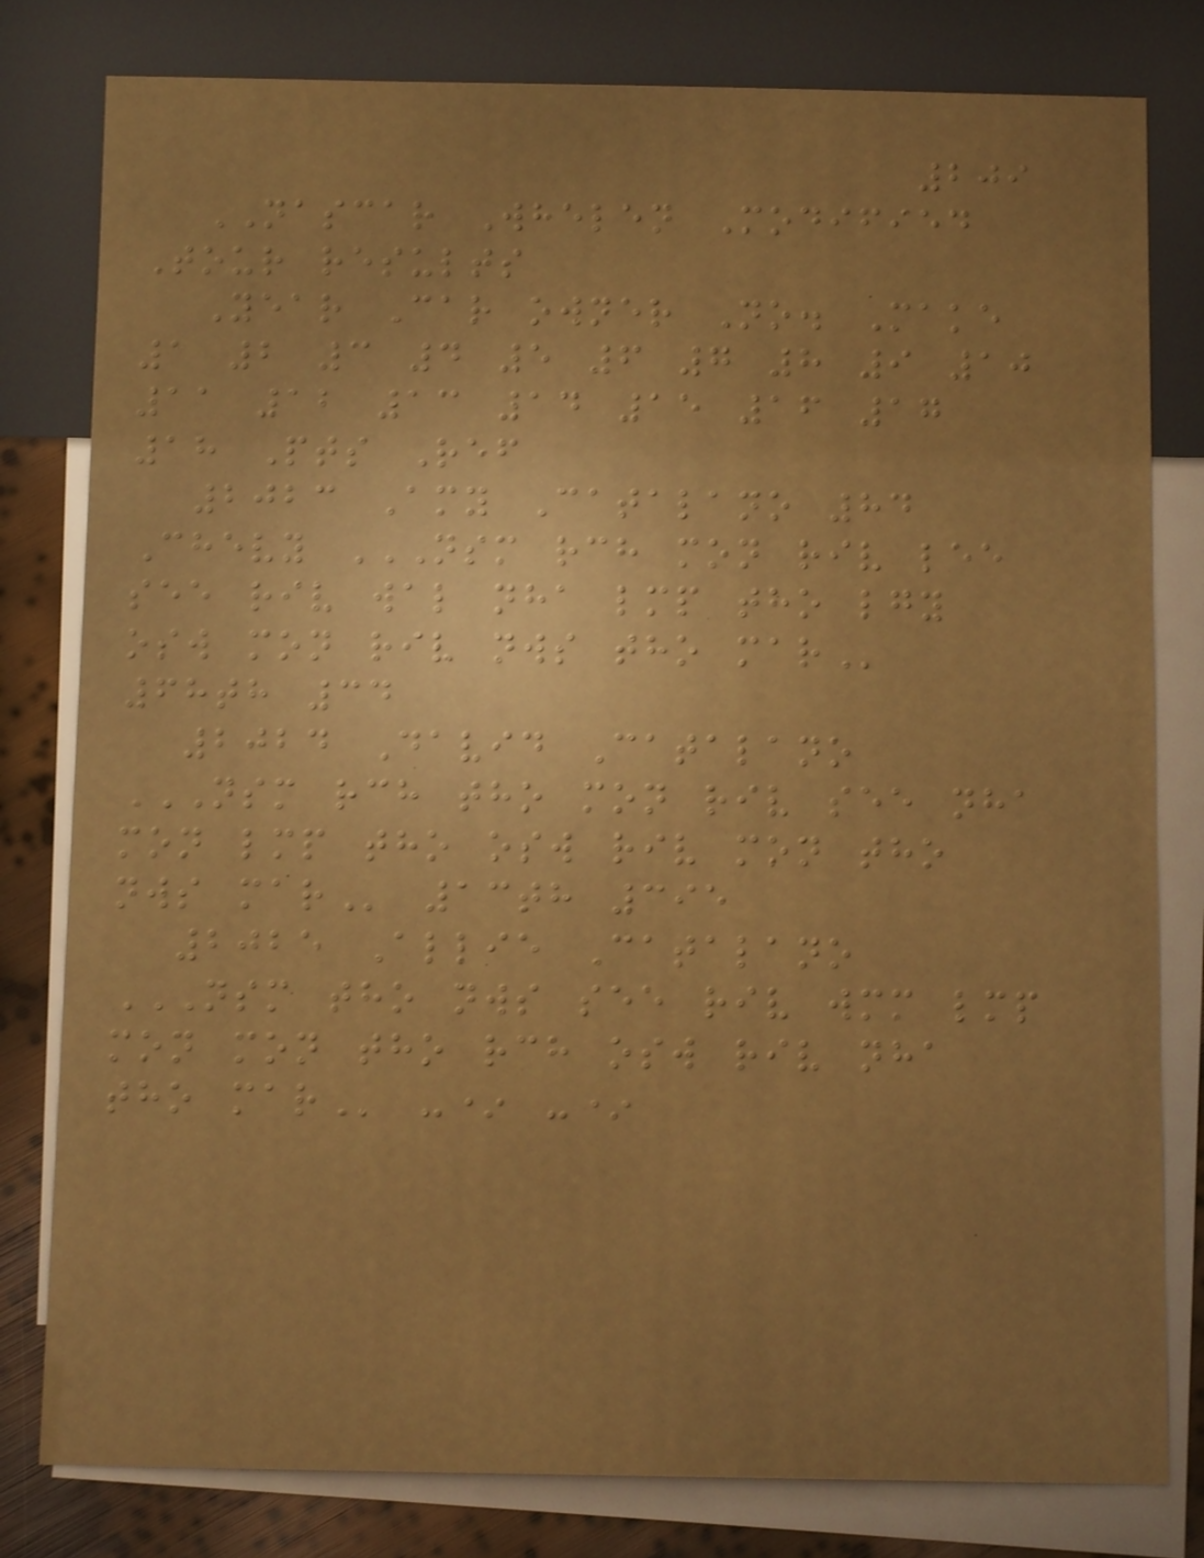209
NASCAR Whelen Modified
Tour results
Year Car owner No. Make
1 2 3 4 5 6 7 8 9 10
11 12 13 14 15 16 17
18 Pts Ref
2023 Amy Catalano 84
Chevy NSM RCH MON RIV LEE
SEE RIV WAL NHA LMP THO LGY
OSW MON RIV NWS THO MAR
68th 34
2024 David Catalano
NSM RCH THO MON RIV SEE NHA
MON LMP THO OSW RIV MON THO
NWS MAR 13th 395
2025 Allie Catalano
NSM THO NWS SEE RIV WMM LMP
MON MON THO RCH OSW RIV NHA
THO MAR -* -*
